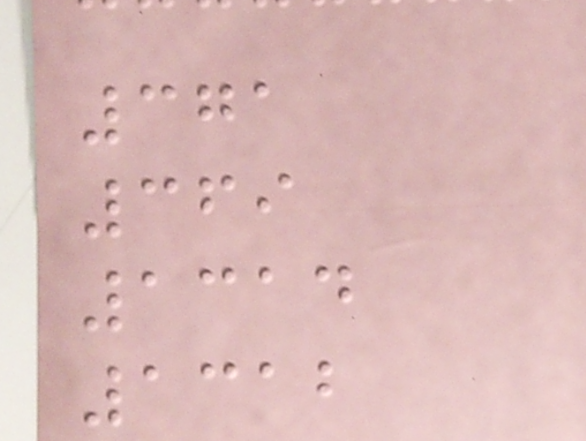371
369
1314
1312
